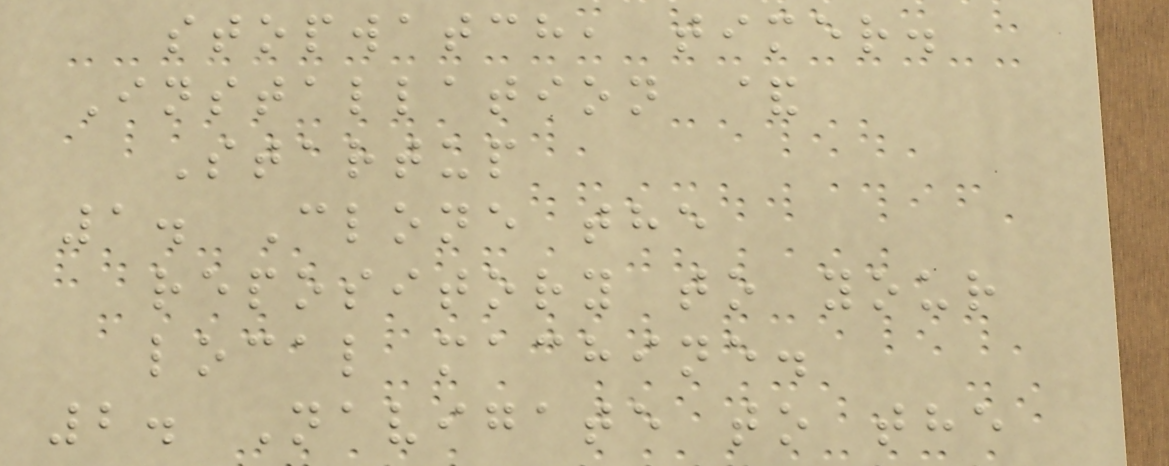stopwatch, timer.
Installation &
Startup
1. Clone the
repository to your
local machine.
2. Navigate to the
